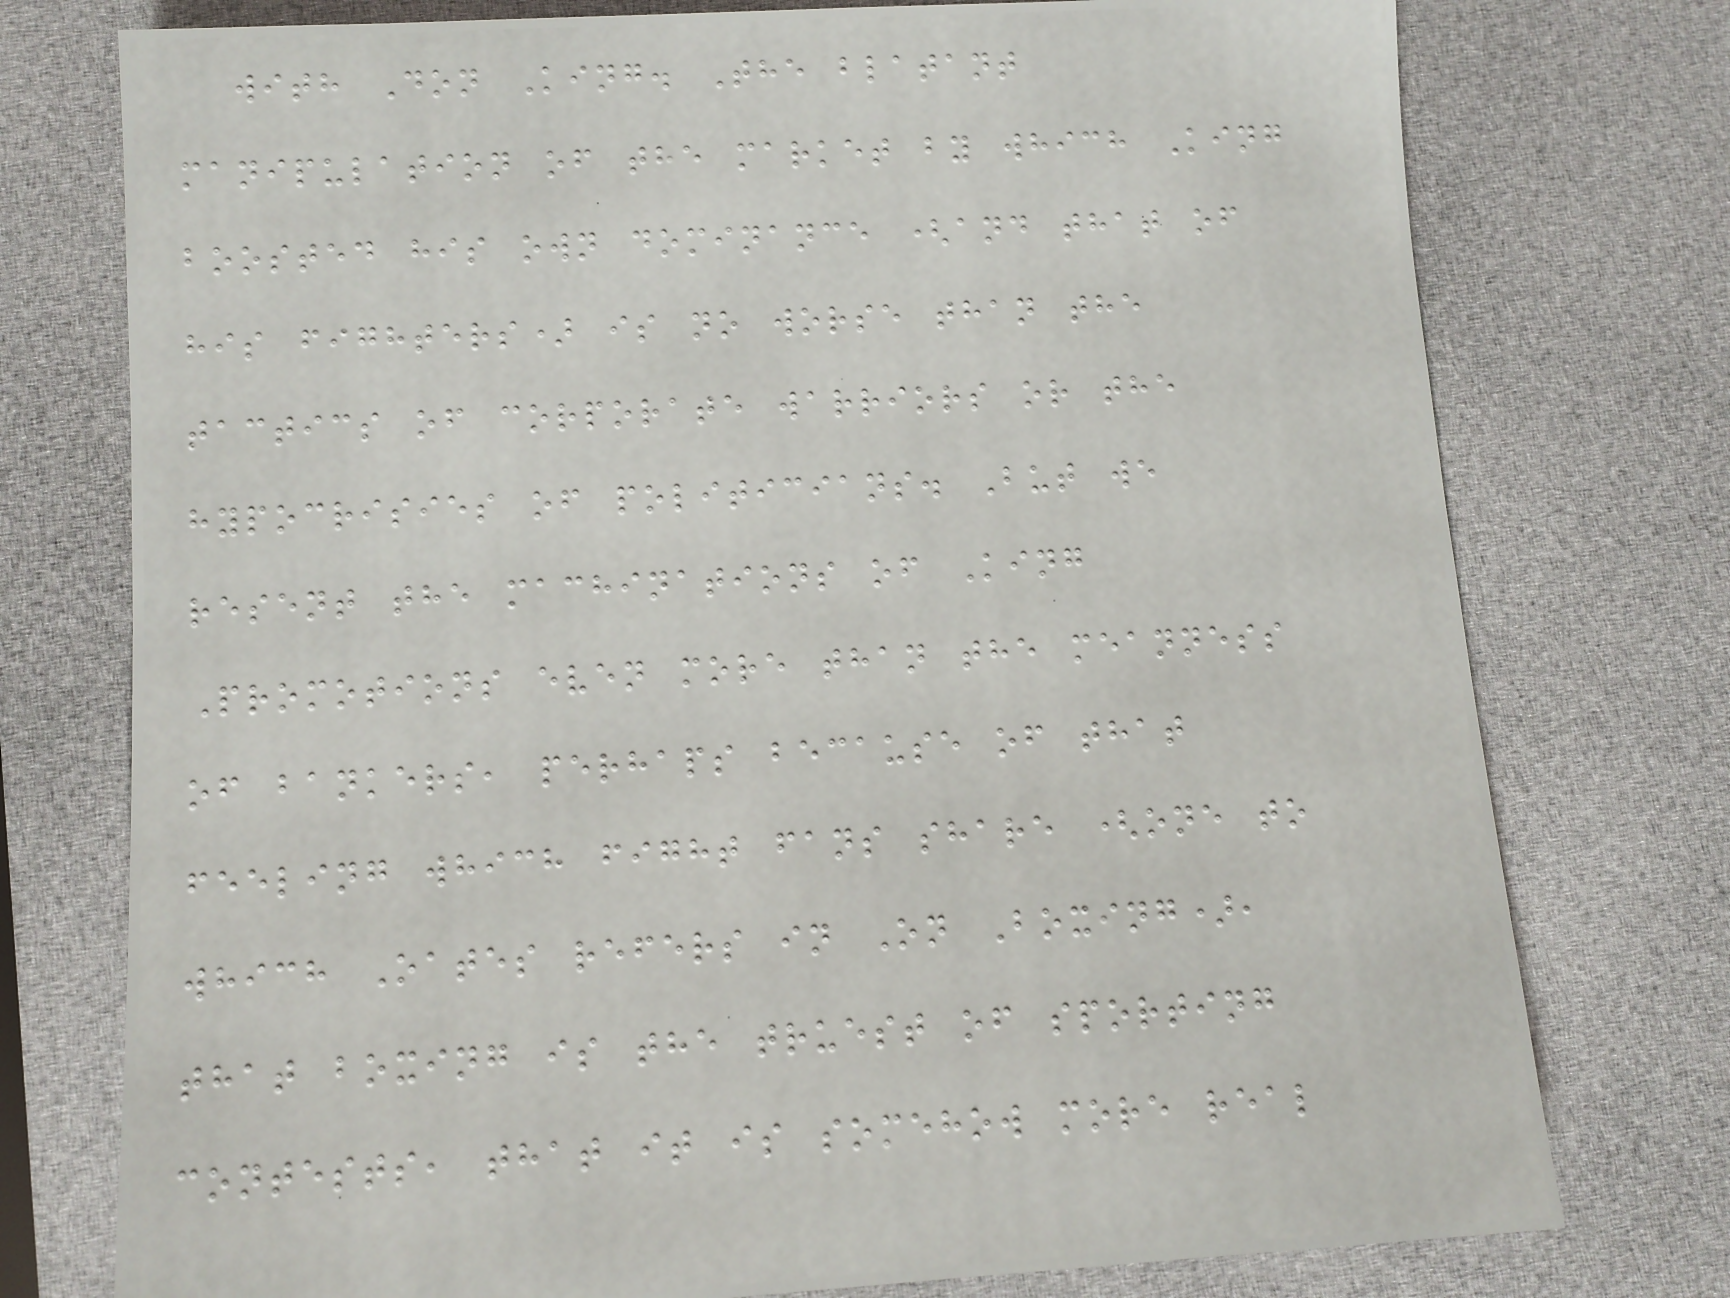with Don King. The blatant
manipulation of the market by which King
boosted his own dominance (and that of
his fighters) is no worse than the
tactics of corporate warriors or the
hypocrisies of politicians. But we
resent the machinations of King
Promotions even more than the meanness
of bankers, perhaps because of that
feeling which fight fans share (one to
which Oates refers in On Boxing),
that boxing is the truest of sporting
contests, that it is somehow more real
